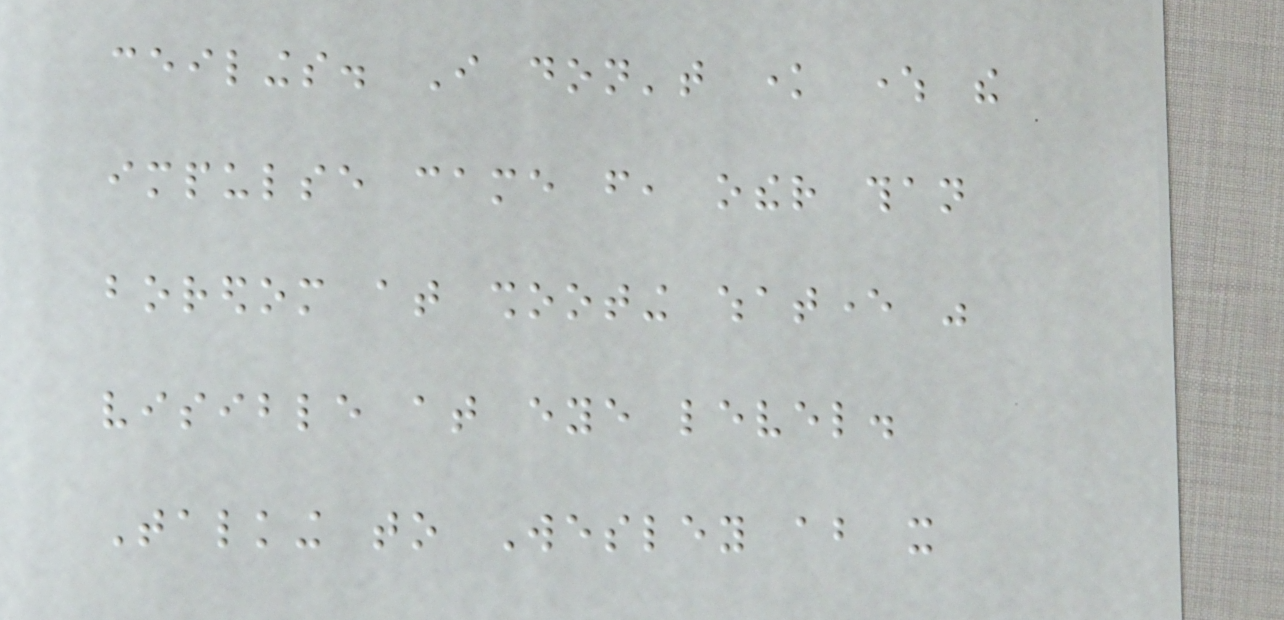ceilings. I don't know where the
impulse came from, other than
boredom at shooting whatever was
visible at eye level.
Talking to Wesley about it
